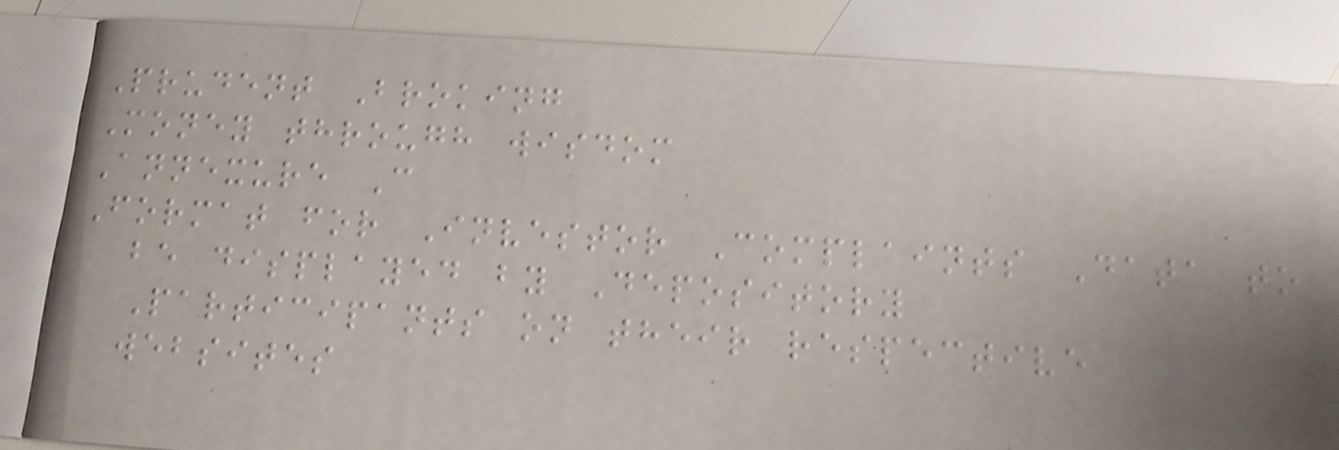Prudent Broking
Money through wisdom
Annexure C
Format for Investor Complaints Data to
be displayed by Depository
Participants on their respective
websites
